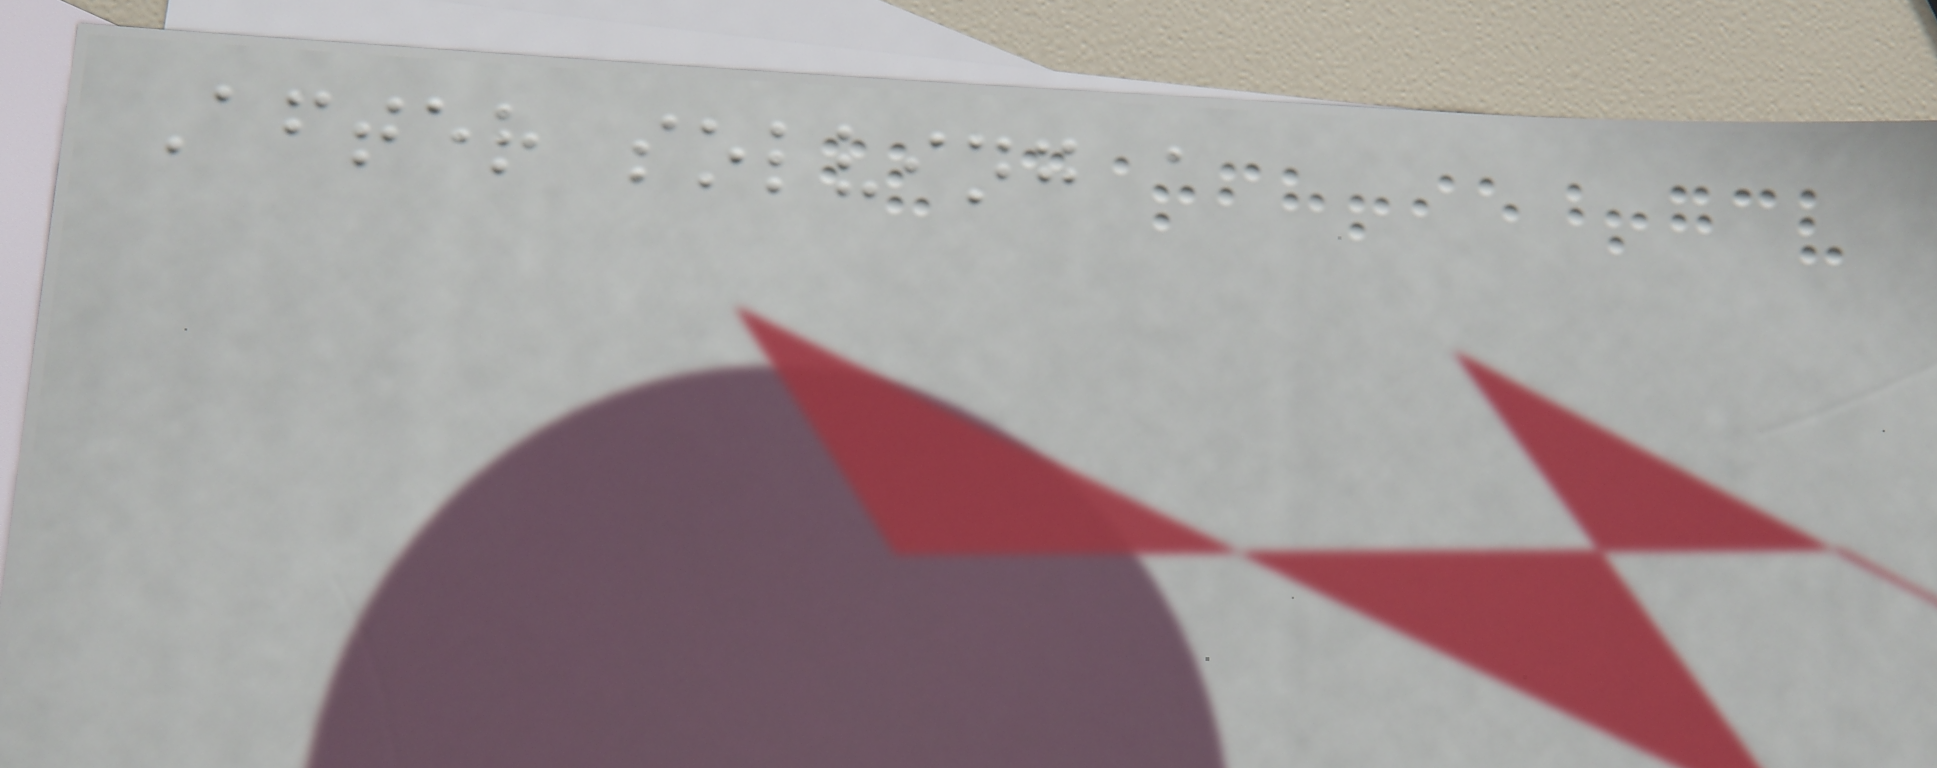After solving a
